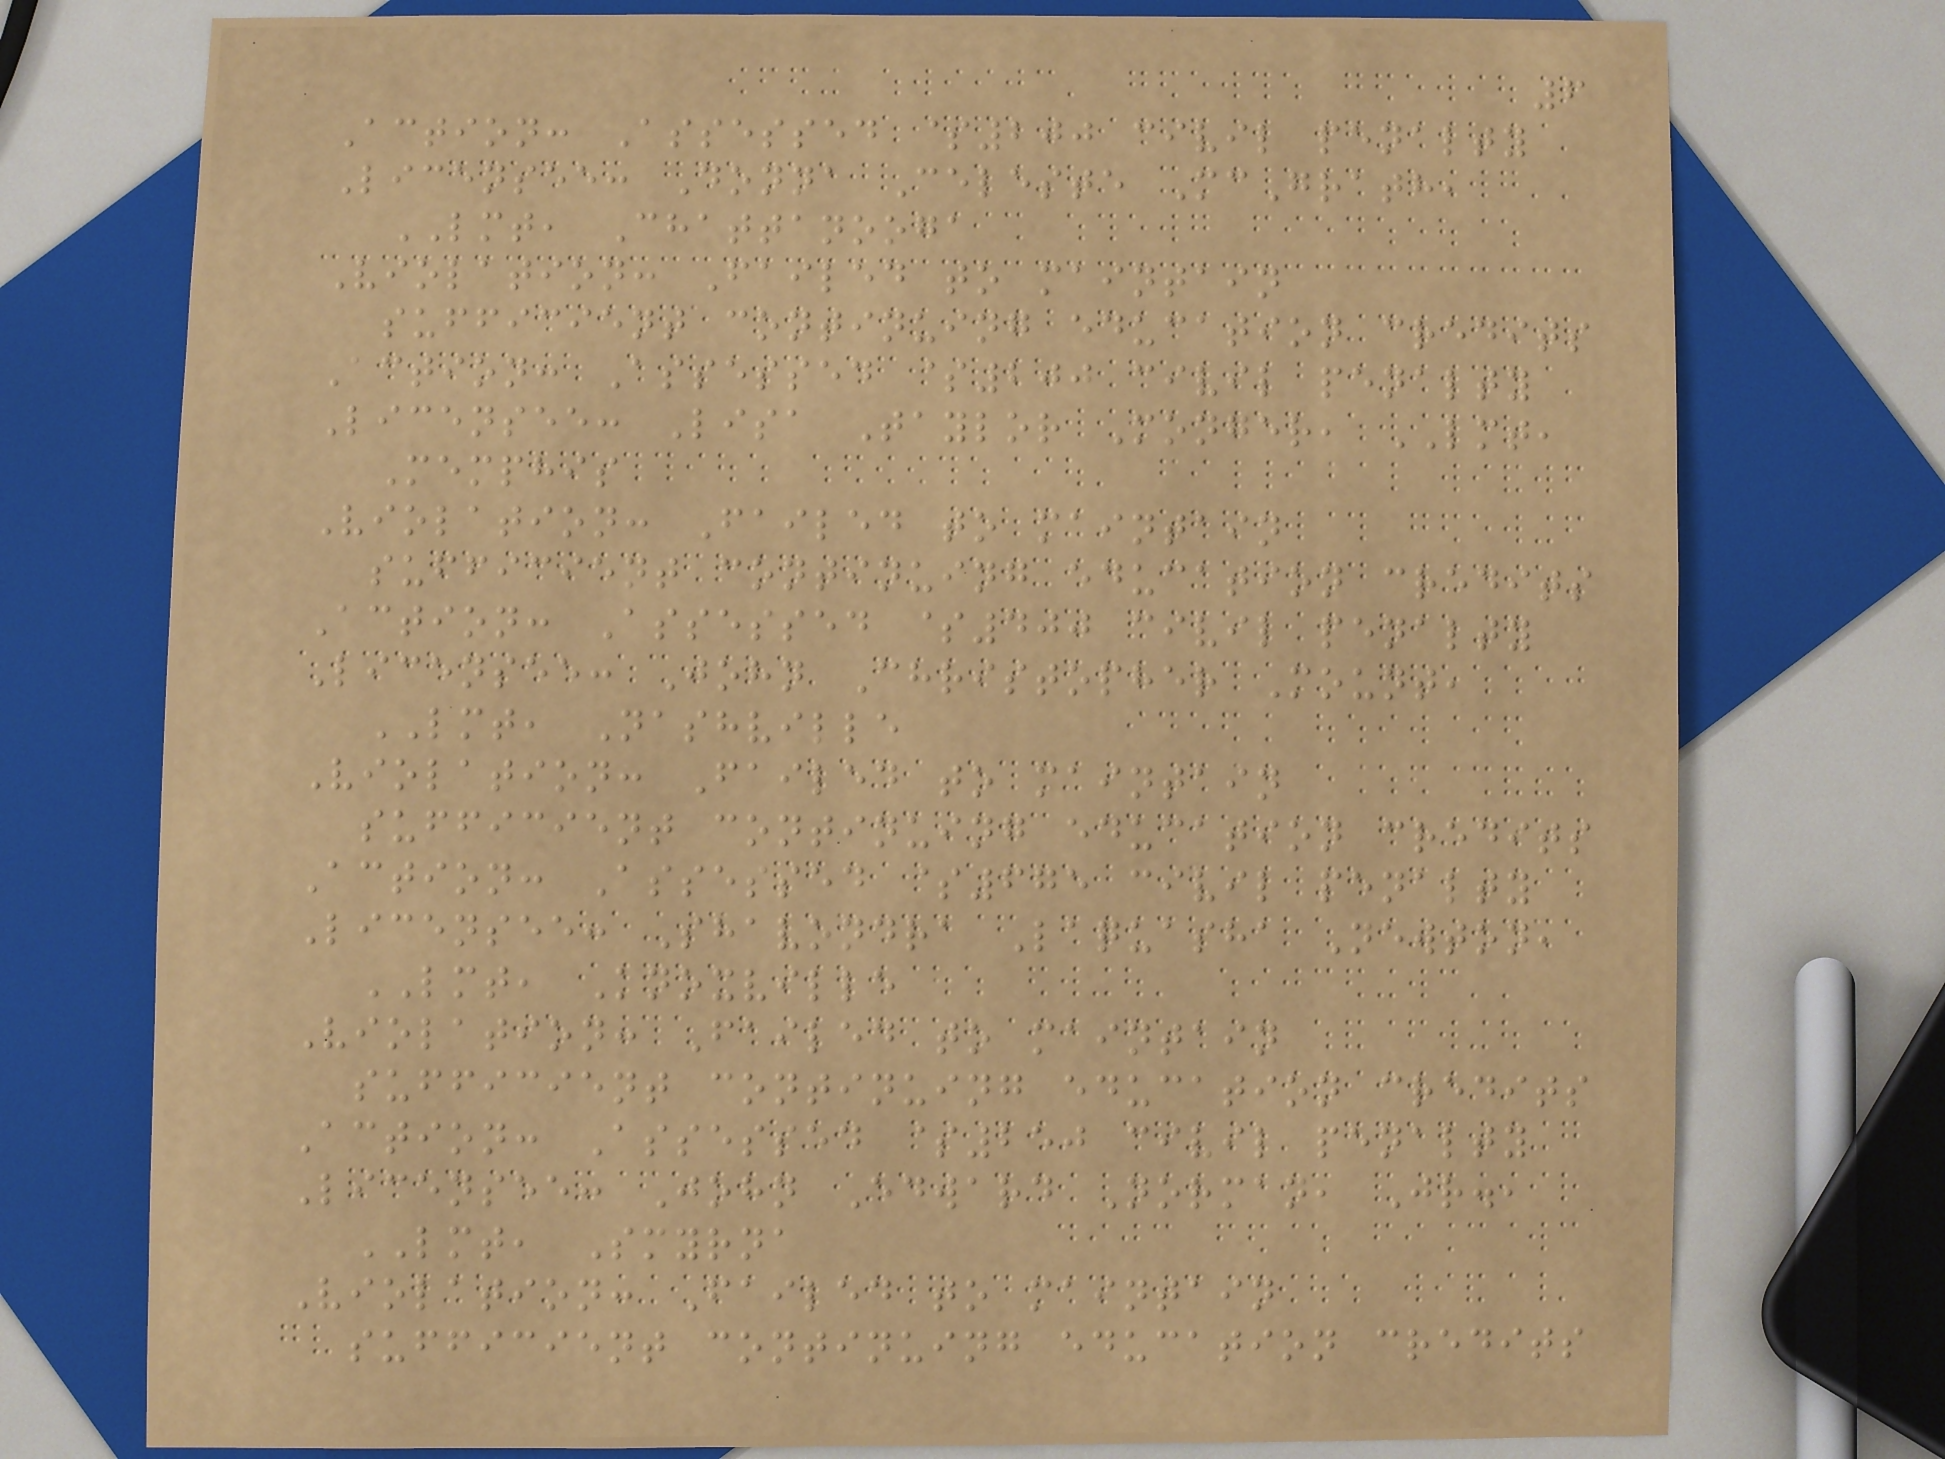6
Action: Assessed $200 civil penalty
Licensee: Donna Celeste McGrath,
LMT, Chattanooga
Violation: Failed to maintain
sufficient continuing education credits
Action: Assessed $200 civil penalty
Licensee: Lisa Taylor Monger, LMT,
Memphis
Violation: Failed to maintain
sufficient continuing education credits
Action: Assessed $400 civil penalty
Licensee: John Christopher Mount,
LMT, Nashville
Violation: Failed to maintain
sufficient continuing education credits
Action: Assessed $675 civil penalty
Licensee: Shavondra Laquasha Newton,
LMT, Knoxville
Violation: Failed to maintain
sufficient continuing education credits
Action: Assessed $250 civil penalty
Licensee: John Edward Norman, Jr.,
LMT, Smyrna
Violation: Failed to maintain
sufficient continuing education credits
